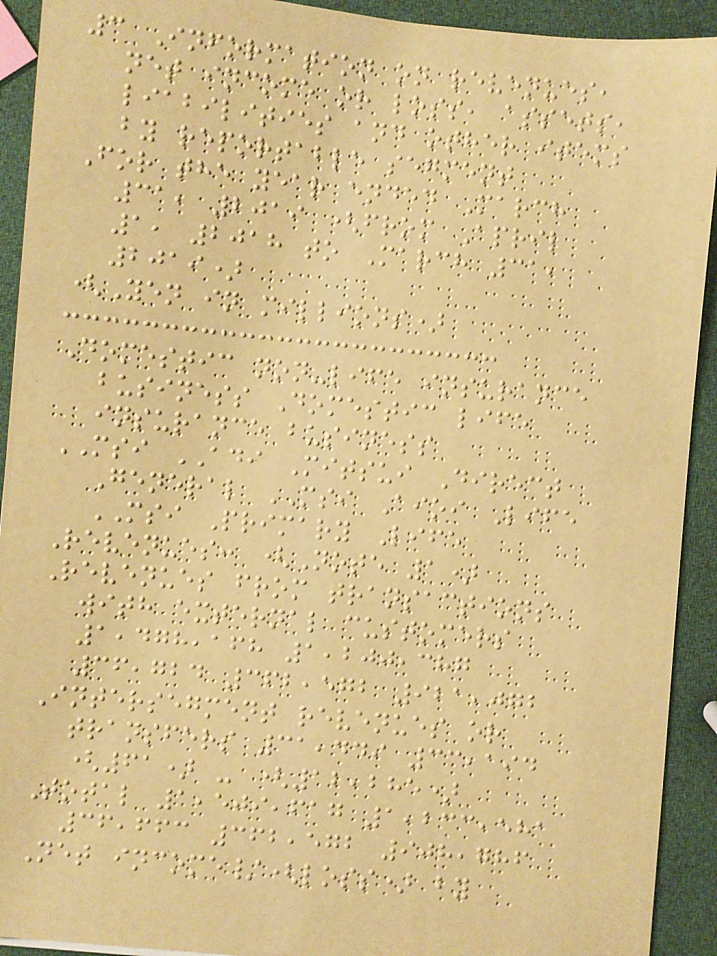3 Information on revenues,
net income or loss, assets,
liabilities and other items
by reportable segment
For the year ended March
31, 2019 (from April
1, 2018 to March 31,
2019)
(Yen in millions)
Domestic non-life insurance
business Domestic life
insurance business
MSI ADI Mitsui Direct
General MSI Aioi Life
MSI Primary Life
Revenues: (Note 1)
Revenues from transactions
with external customers
1,478,168 1,200,387
36,724 362,572 921,072
Intersegment revenues or
transfers 31,449 33,194
(61) - (12,285)
Total 1,509,617 1,233,581
36,663 362,572 908,786
Net income/(loss) by
